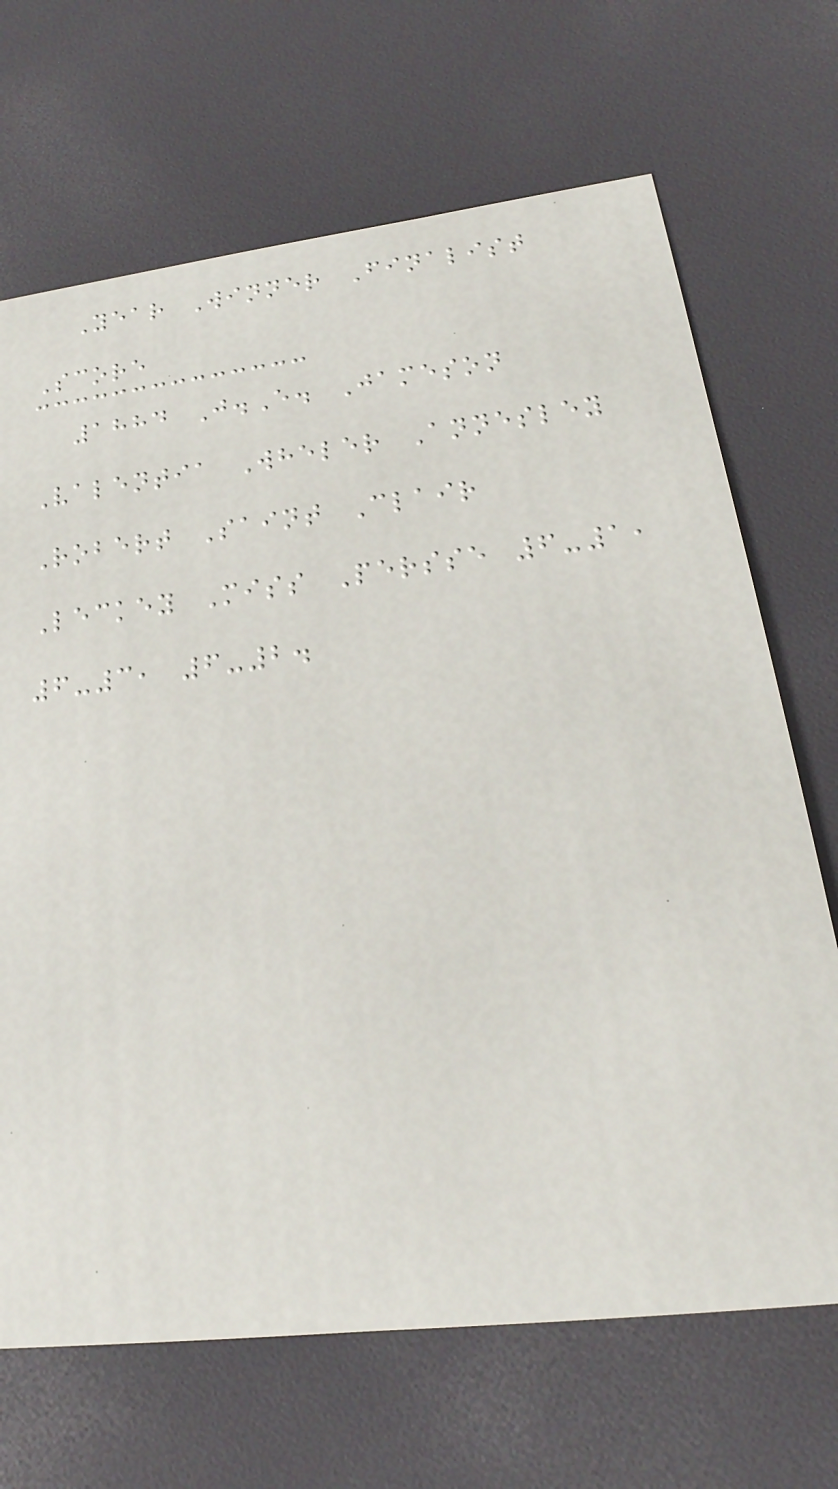Year Winner Finalist
Score
1884 J.E. Jameson
Valentia Wheler Annesley
Robert Saint Clair
Leckey Miss Persse 6-1,
6-3, 6-2.
